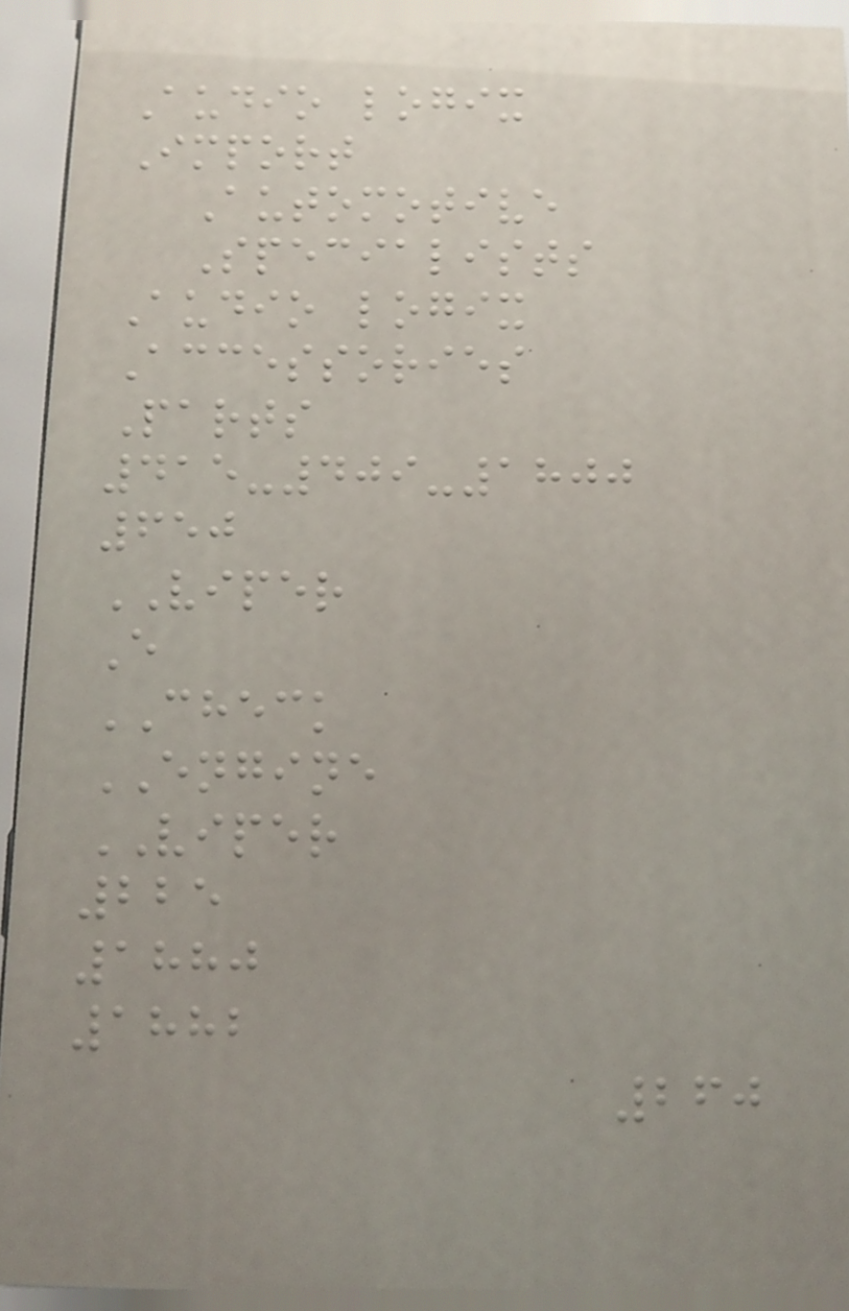Audio logix
Import
Automotive
Specialists
Audio logix
Accessories
Parts
415-409-1800
650
VIPER
E
CHECK
ENGINE
VIPER
225
1880
1882
260
